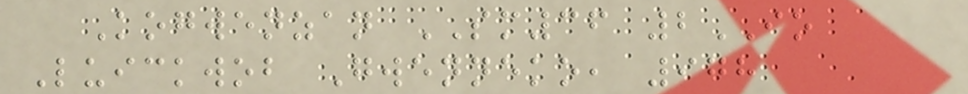Kogwenzan SM36 2IO
Luickwob Gwenneko, 978
